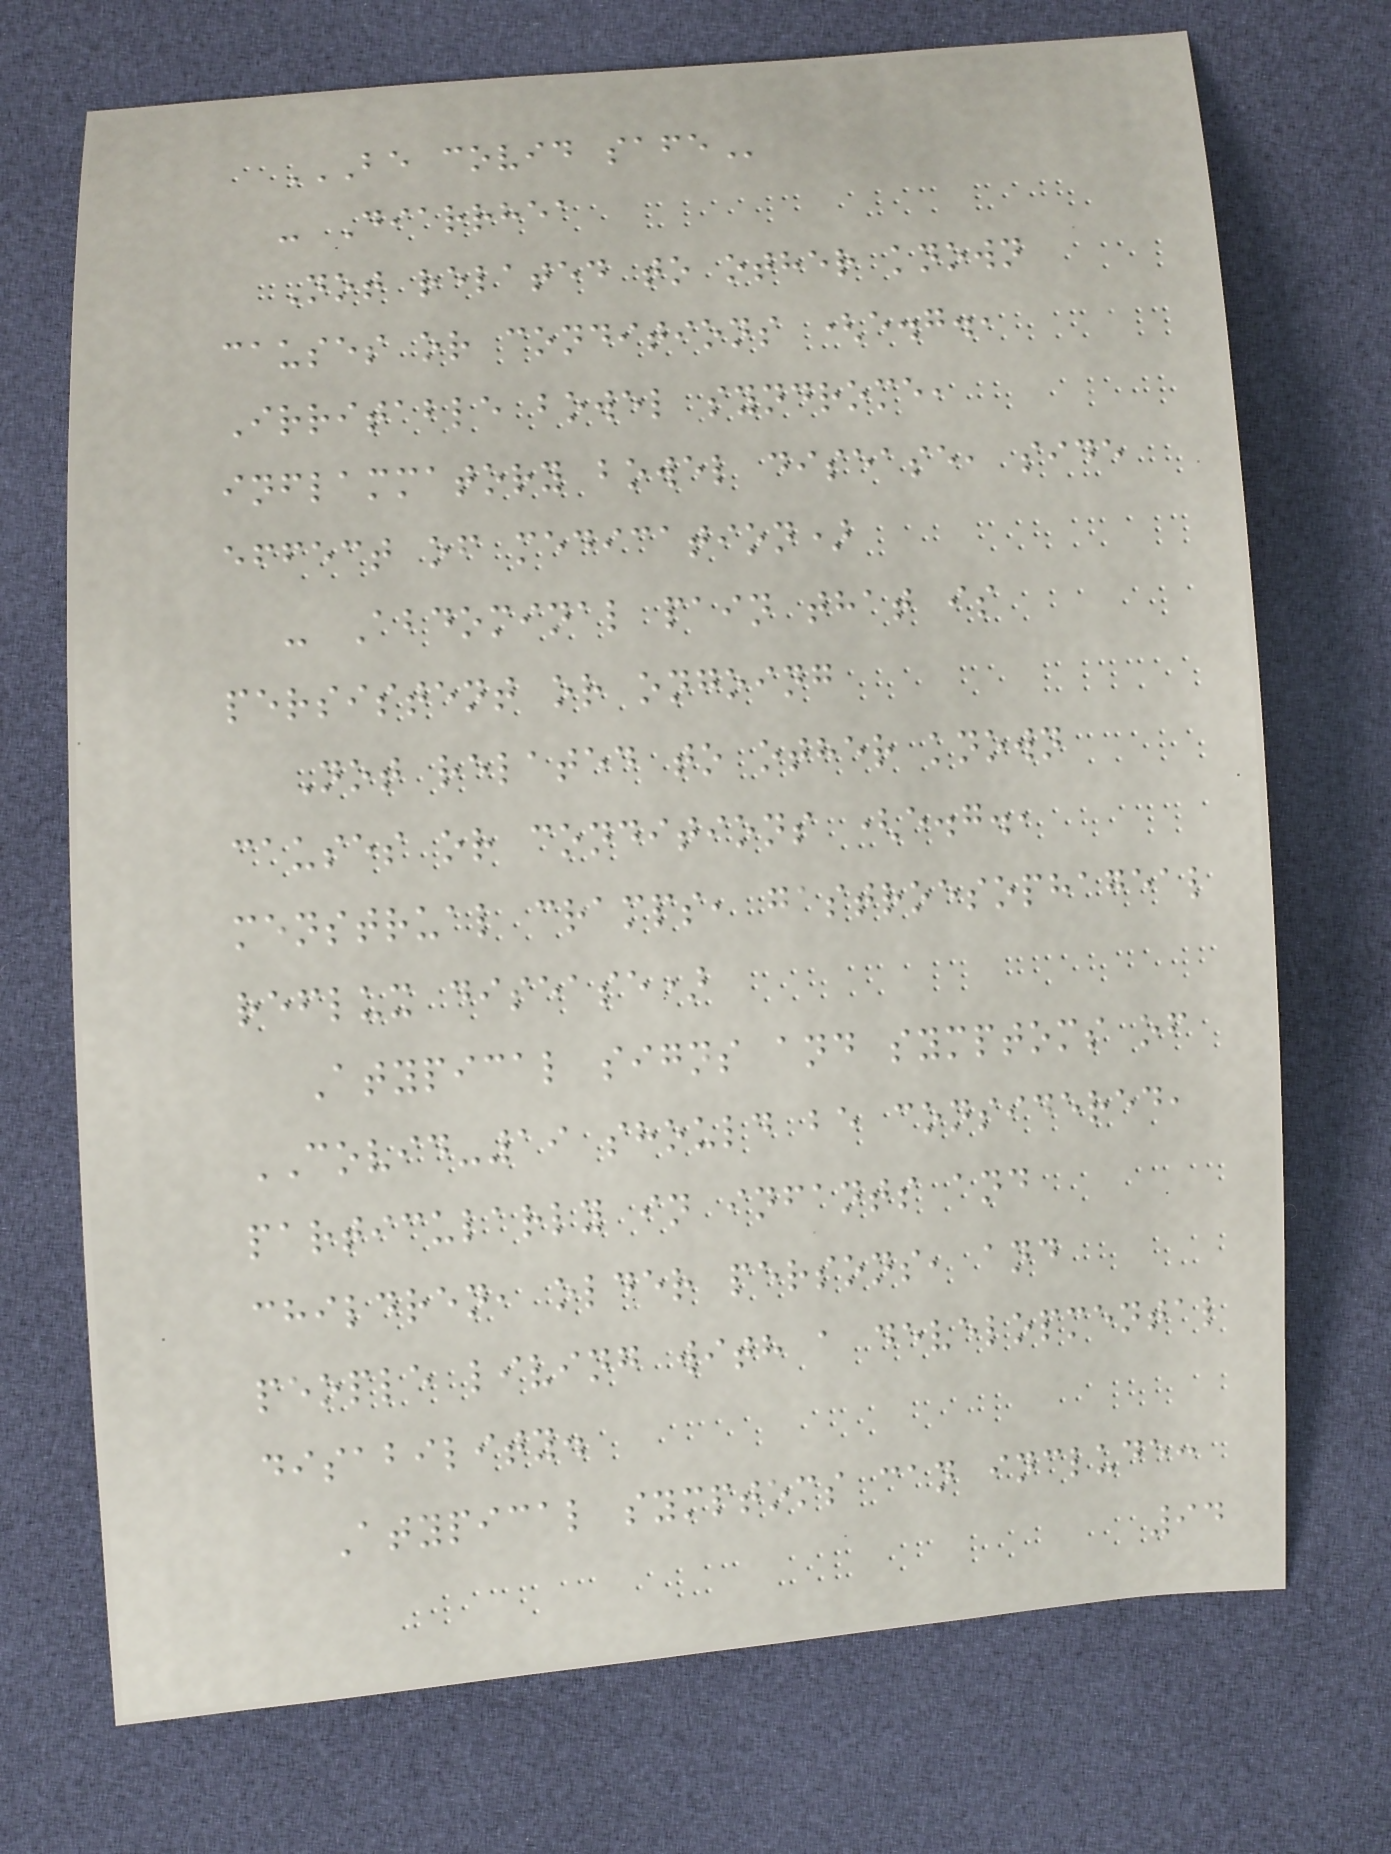BE COVID SAFE
- Diarrhea
Not related to other known
causes or conditions (e.g.,
Irritable bowel syndrome,
inflammatory bowel disease, side
effect of medication)
- Abdominal pain that is
persistent or ongoing
Not related to other known
causes or conditions (e.g.,
menstrual cramps, gastroesophageal
reflux disease)
Atypical signs and symptoms of
COVID-19 should be considered,
particularly in infants and
children, older persons, and
people living with a developmental
disability.
Atypical symptoms can include:
94
